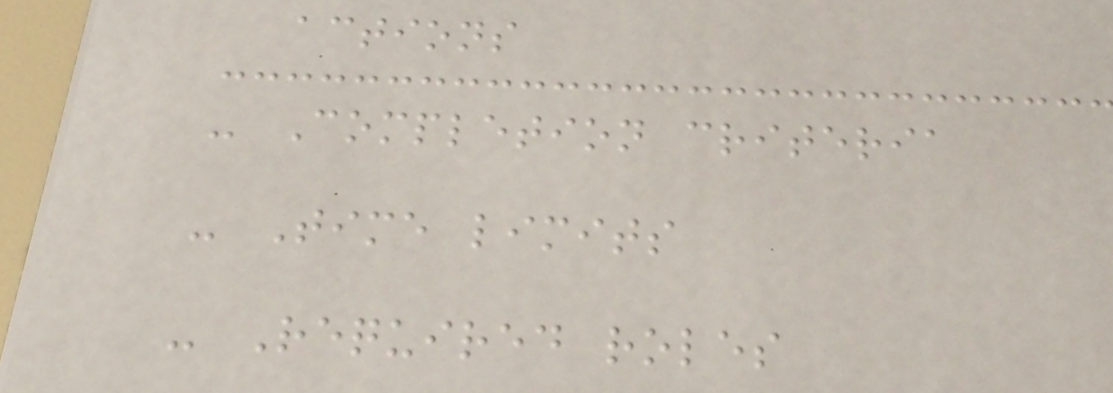actions
- Completion criteria
- Time limits
- Required roles
